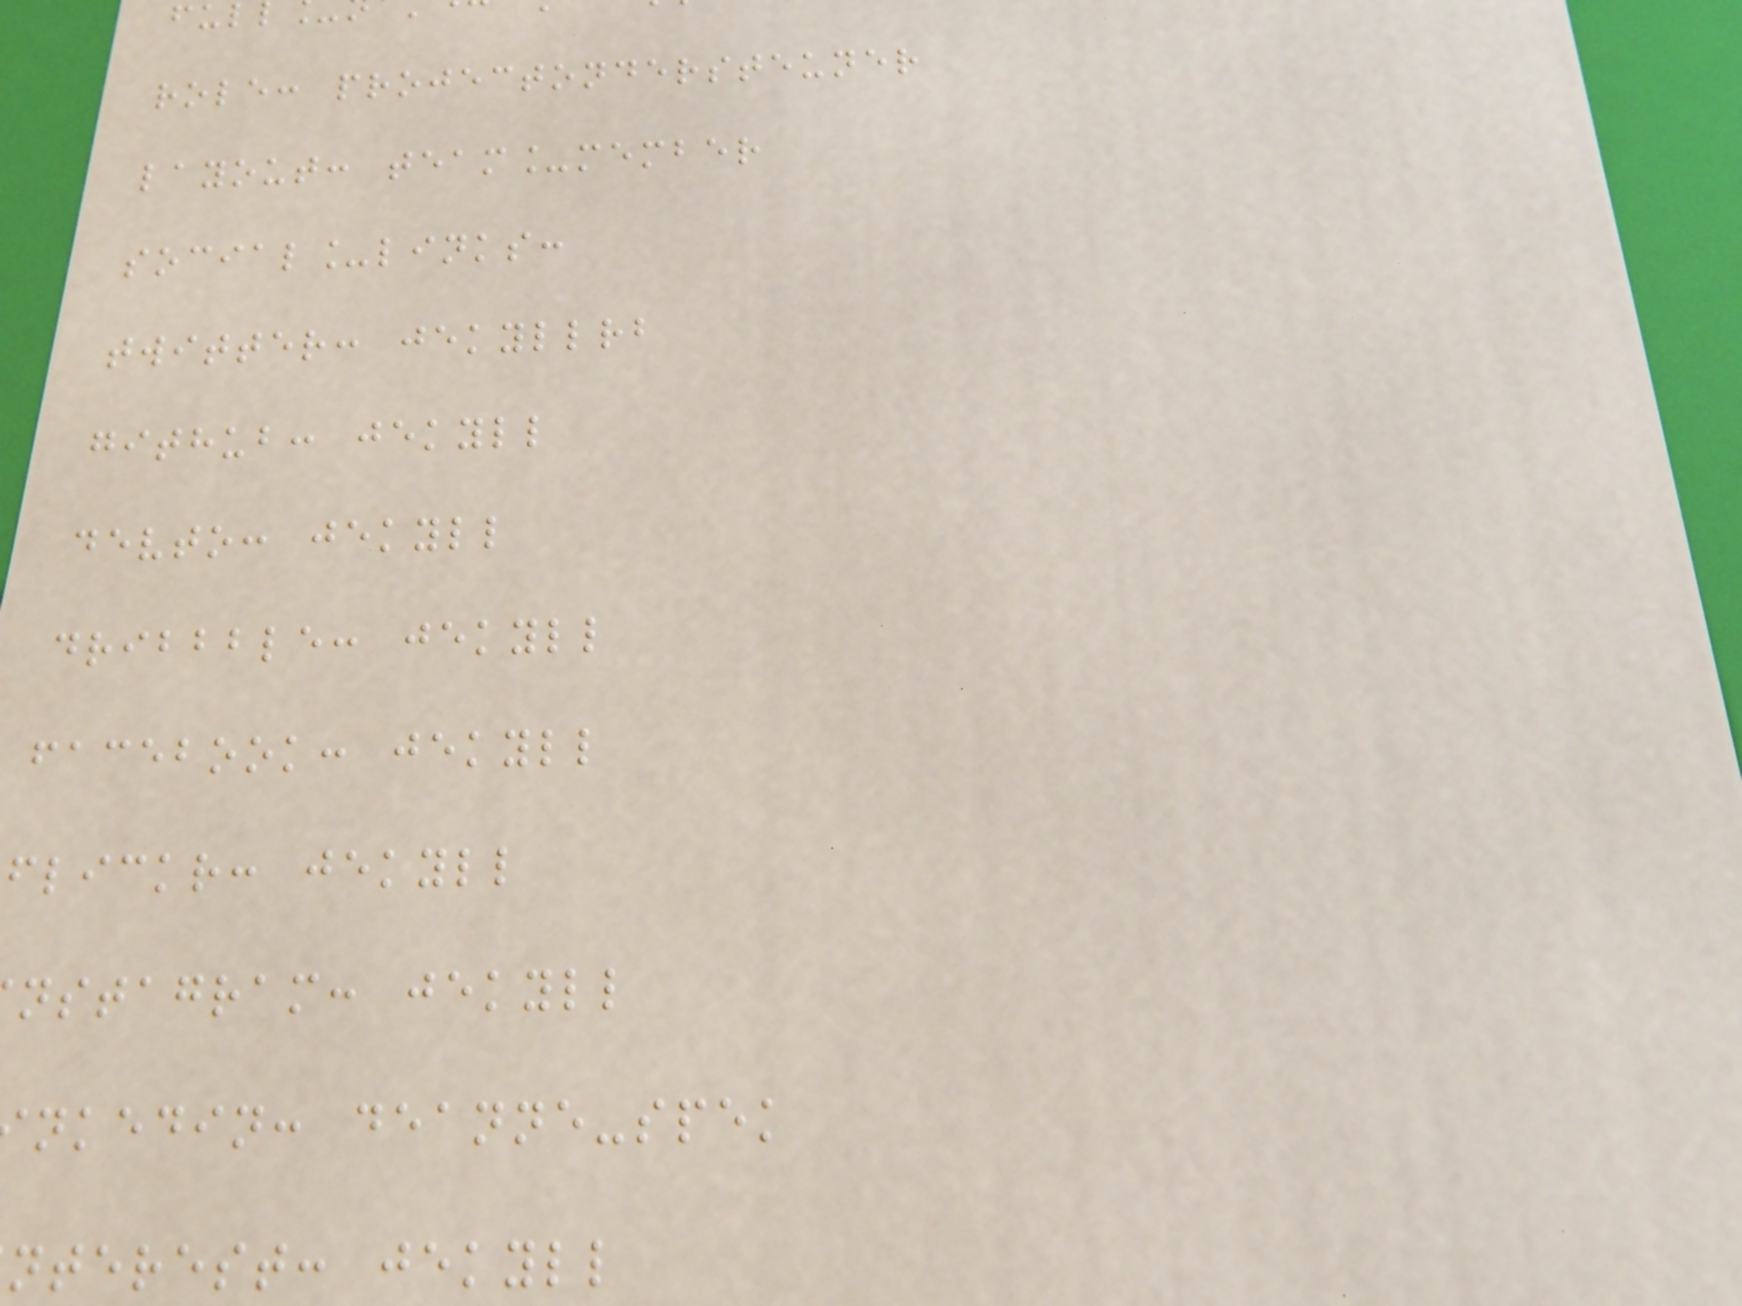role: projectondersteuner
layout: team_member
social_links:
twitter: jekyllrb
github: jekyll
devto: jekyll
dribbble: jekyll
facebook: jekyll
flickr: jekyll
nstagram: jekyll
nkedin: deanne-spek
nterest: jekyll
